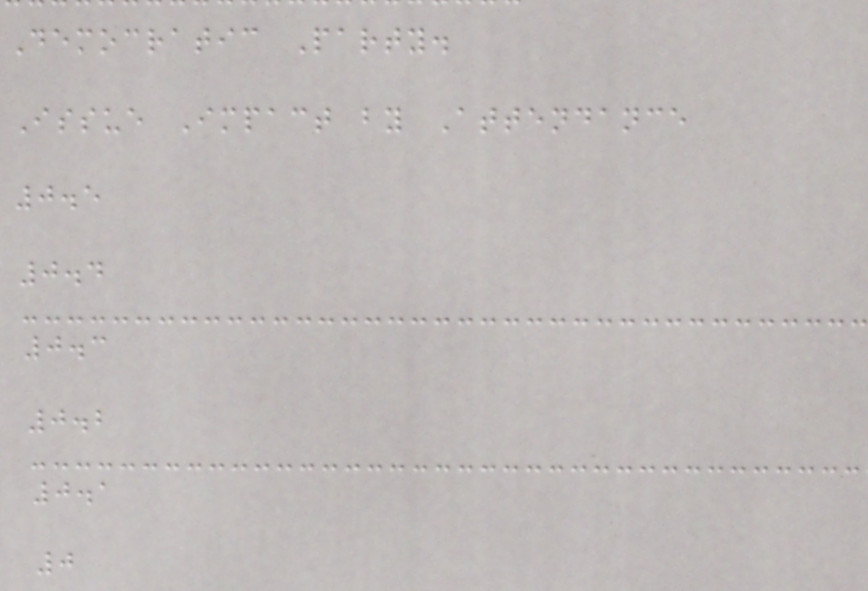Democratic Party.
Issue Impact by Attendance
0.5
0.4
0.3
0.2
0.1
0
